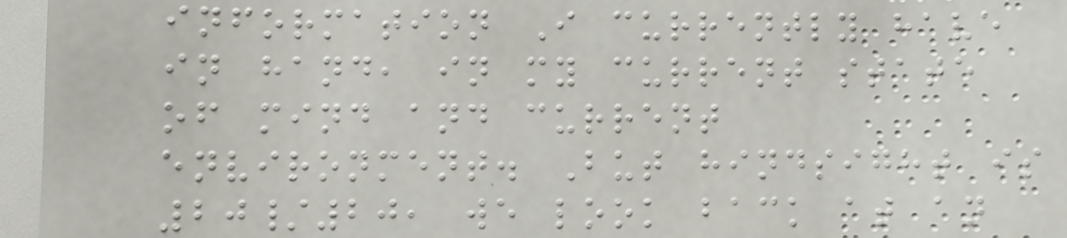information I currently have
in hand, in my current state
of mind and current
environment. But hindsight is
20/20, we look back at an
